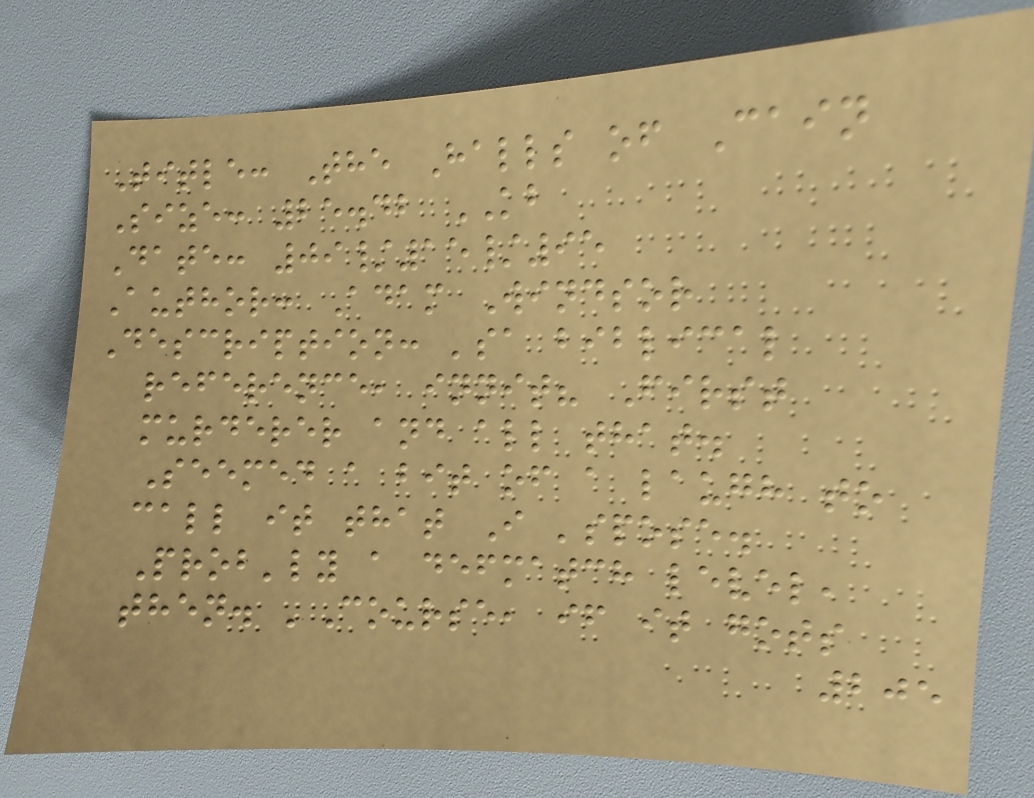Title: The Halls of Cain
Size: 25.42 KB
Date: 09/15/95
Author: Adam Windsor
Description: 'sa biblical
reference, innit? First
murderer and all that.
Seemed a bit of a laugh to
call it that I 'spose.
Prob'ly a defmatch level,
then. 'Course, if it gots
205
